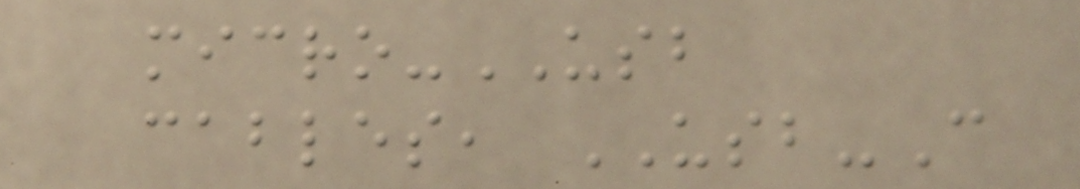micro-USB
cables, USB-C
